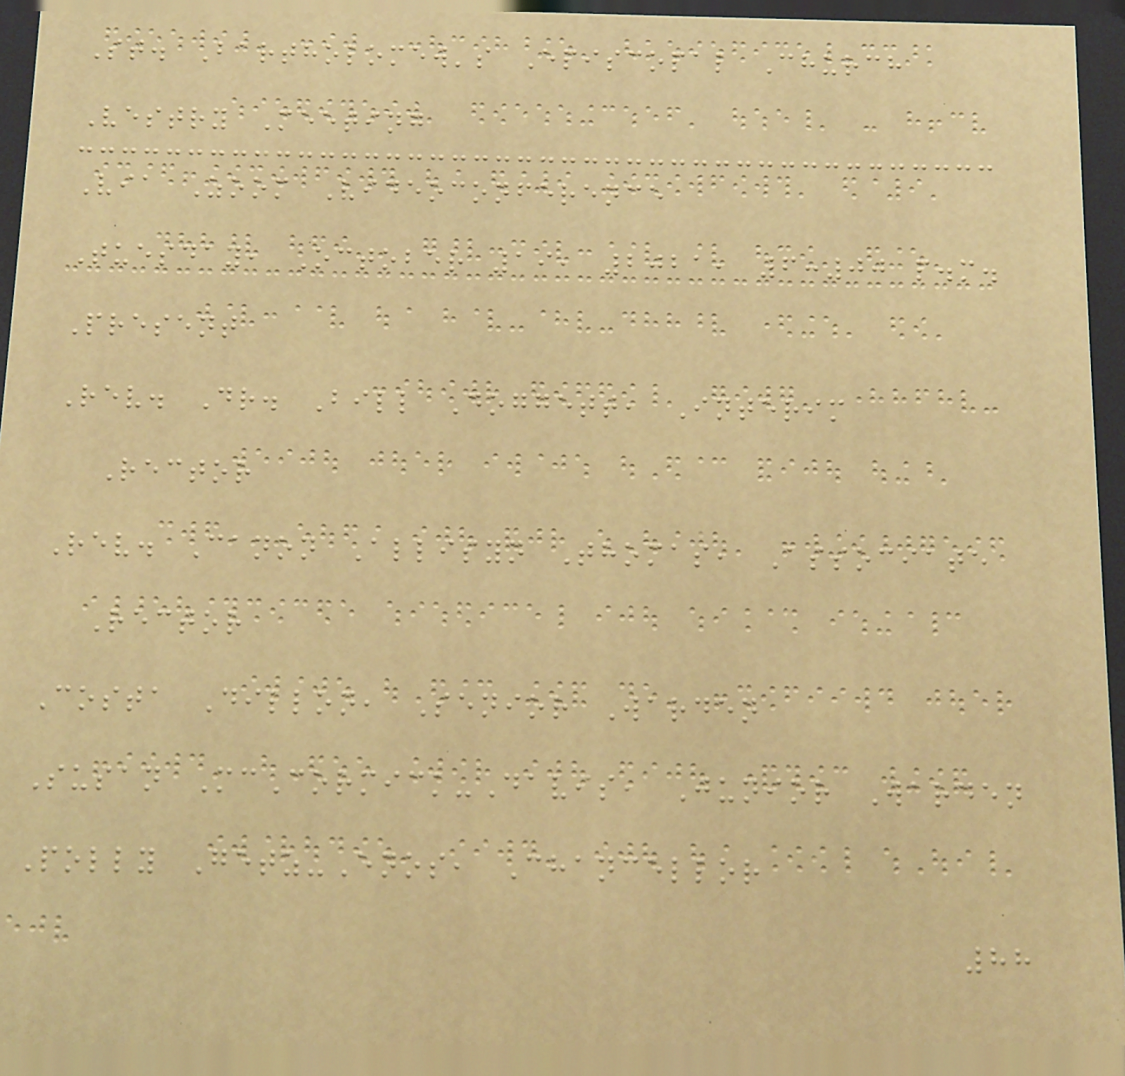St. Bartholomew's Episcopal Church
Vestry Meeting
Via Zoom Videoconference
Tuesday, October 19, 2021, 6:00 p.m.
Present
Rev. Dr. Bill Doggett, Interim
Rector
Rev. Canon Allisyn Thomas, Associate
Rector
Costa Dillon, Senior Warden
Susan McCormick-Davis, Junior Warden
Polly Getz-Enos, Chancellor
88
